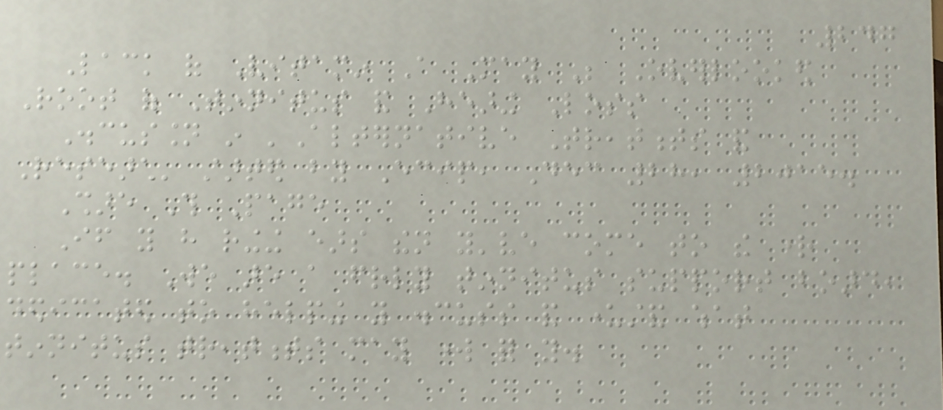247
Lack of Vitamin A May Be Overlooked
Root of Tinnitus and Hearing Loss
Discussion in 'Alternative Treatments and
Research' started by Ecip, Dec 28, 2015.
Share This Page
If you have ringing ears then you've come to the right
place. We are a friendly tinnitus support board,
dedicated to helping you discuss and understand what
tinnitus treatments may work for you.
